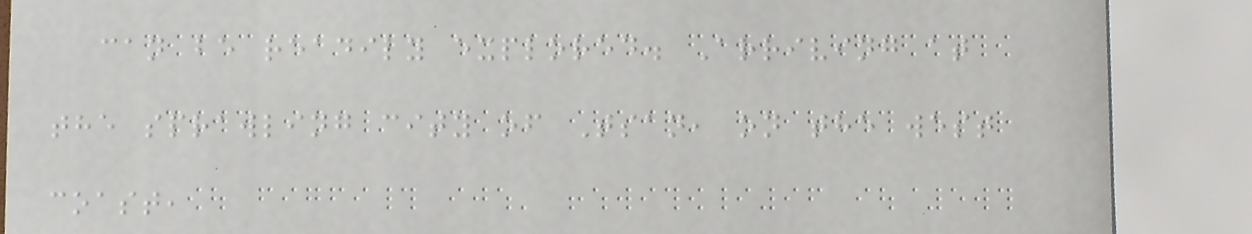can be readily explored. Arriving at
the sprawling city of Tsan, on the west
coast,
